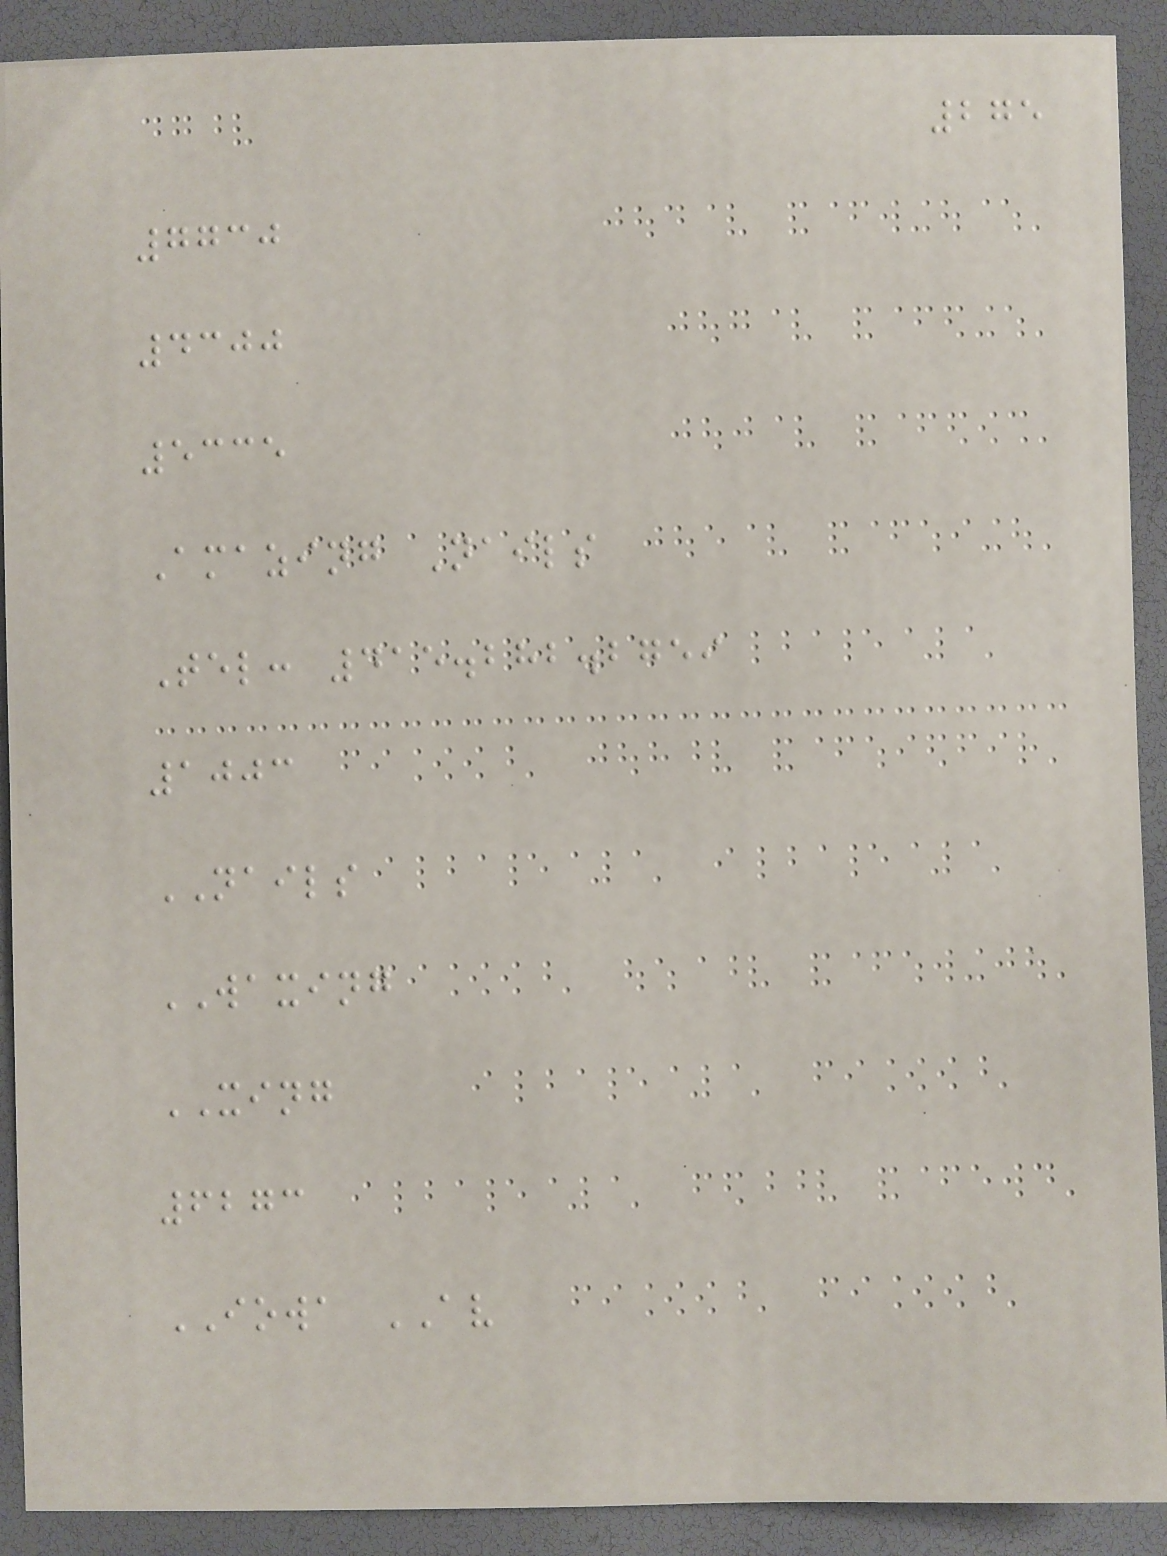275
7730
4300
5335
Amazing Nails
Tel: 415.282.2759
1003
NAILS
WAXING
XING
6273
IOWA AV
